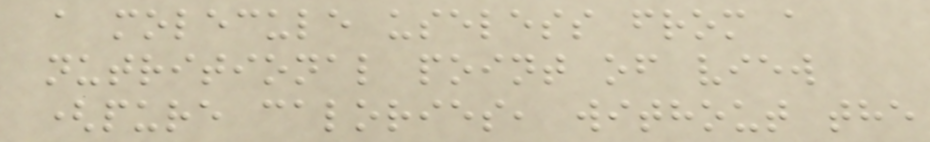a molecule useless from a
nutritional point of view
(pure calories, without the
